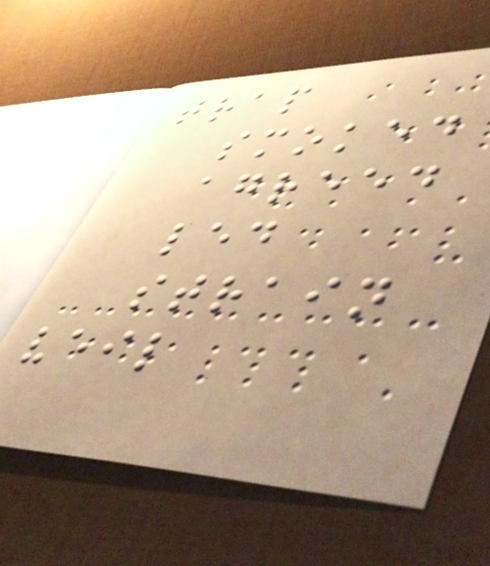trap
smoked
agreed
led
strain
veil
